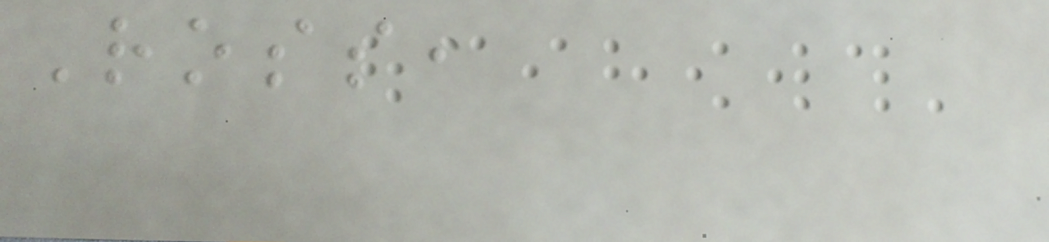Ross,
